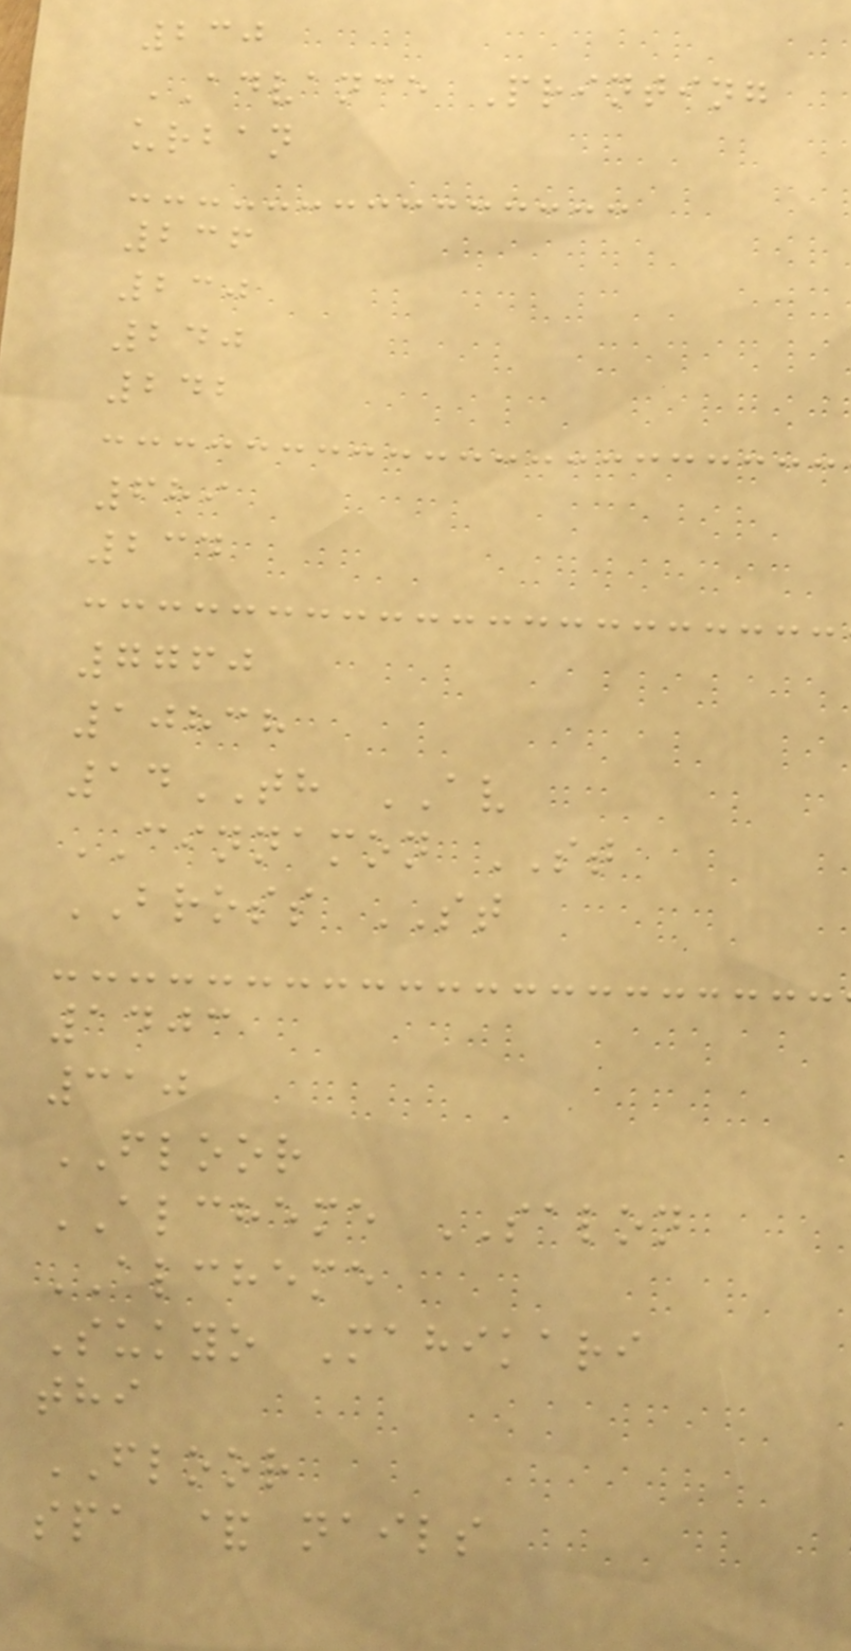230
ADVANCE Printing
urban
236
230
240
242
689
234
7760
10838
14TH AV
CINNAMON ST
BROSS ST
1403
310
FLOOR
ALCHEME SALON
ALCHEME
Sukyo Mahikari
thi
FLOOR
spa & nails
